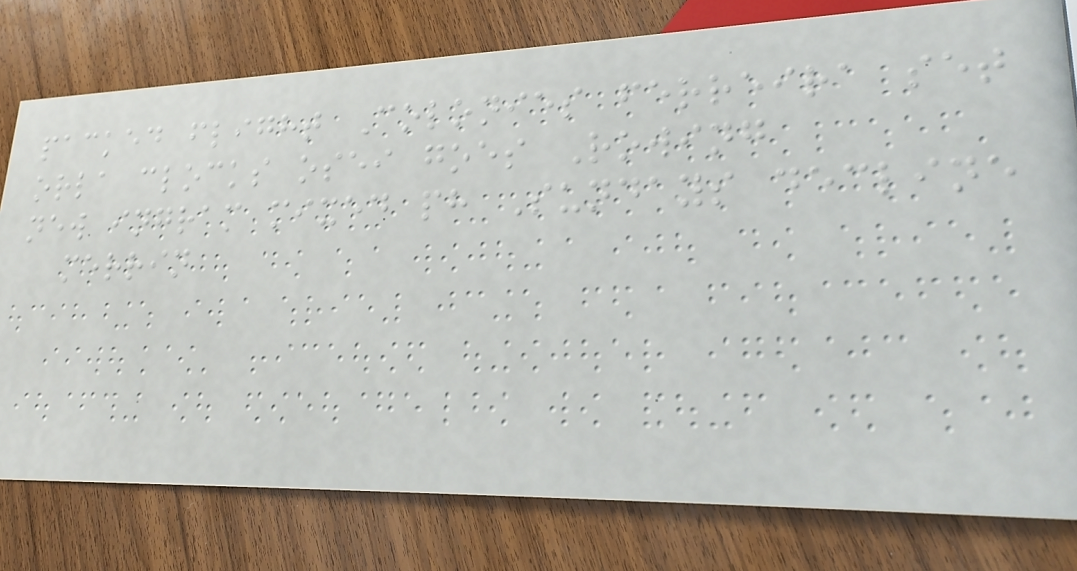packed flight Colonies ferreira set
orla clocks osei goes Rowing
new ingram mixed ph Sundays decline
merrin
